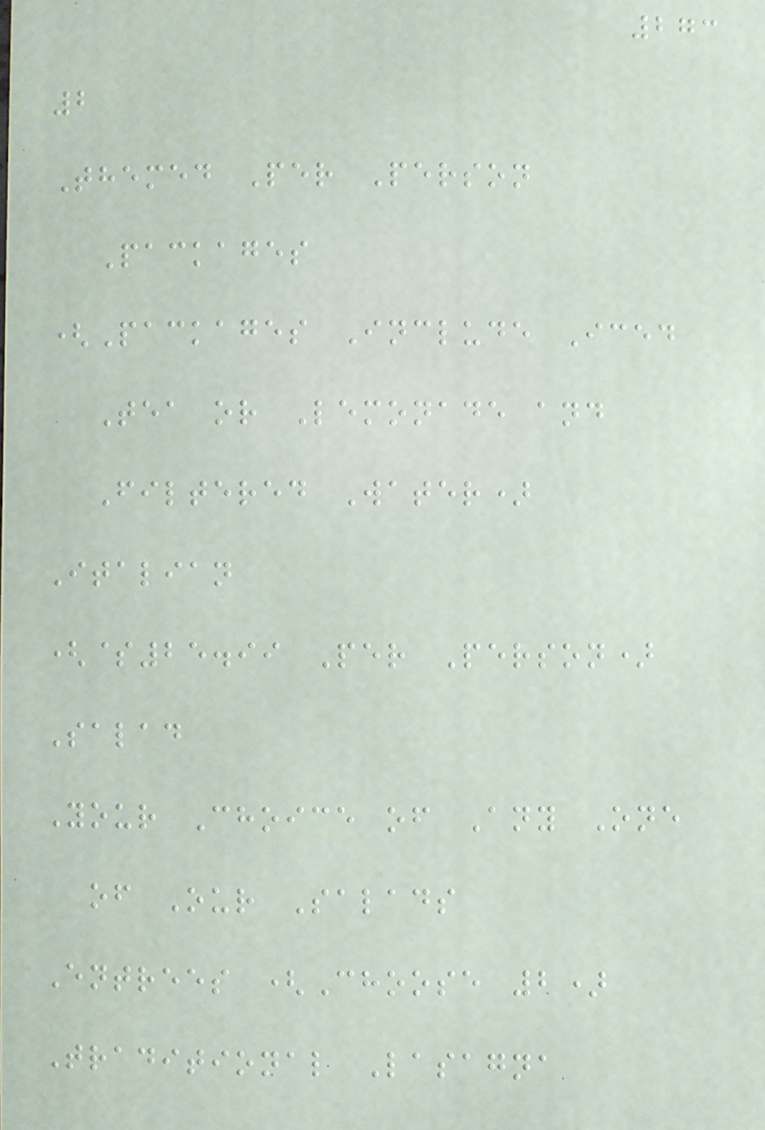273
2
Themed Per Person
Packages
(Packages Include Iced
Tea or Lemonade and
Filtered Water)
Italian
($25.99 Per Person)
Salad
Your Choice of Any One
of Our Salads
Entrees (Choose 2)
Traditional Lasagna
